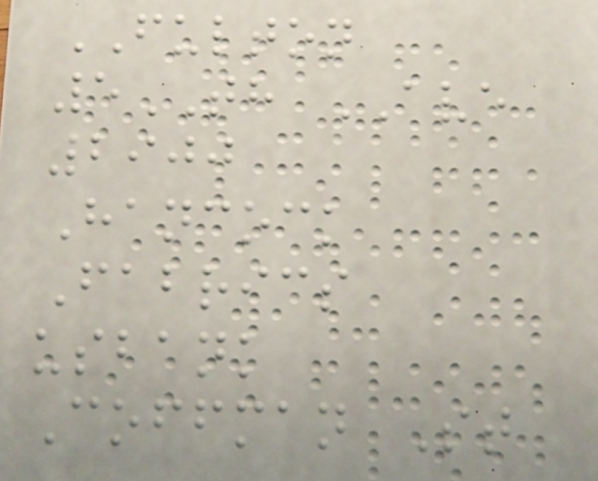FULTON
5TH AVE
2900
Hancock
Fabrics
usbank
Coffman St
